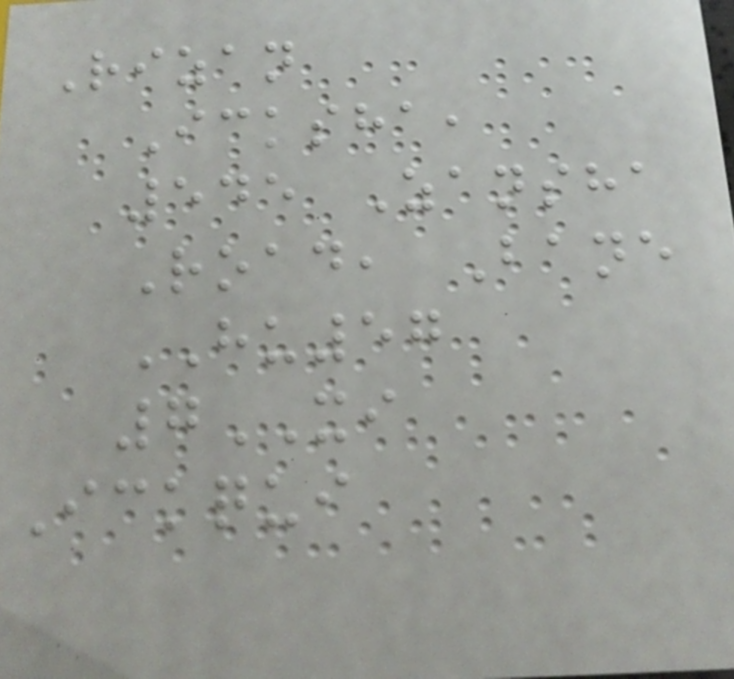Rizan
Icksha,
545 Zansha
Road, Bane
HU57
7XI
Ickqui
